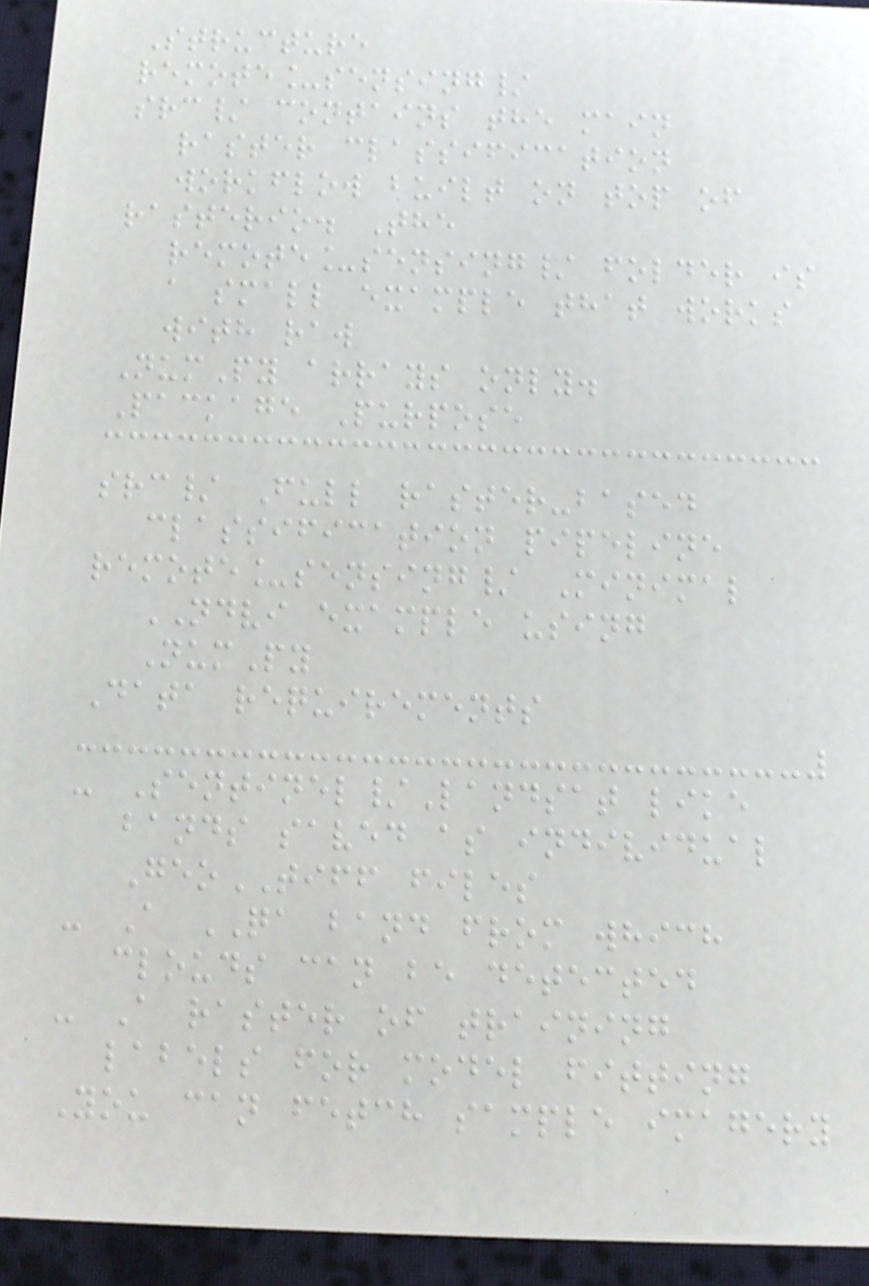Structure
remote_sensing/
src/ contains the main
raster classification
workflow built on top of
rasterio. The
remote_sensing/ folder is
a small example that works
with raw
NumPy arrays only.
Package Purpose
src/ Full raster-based
classification pipeline
remote_sensing/ Minimal
NDVI example using
NumPy
Data requirements
- Sentinel/Landsat like
bands saved as individual
GeoTIFF files
- A QA band from which
clouds can be detected
- A raster of training
labels for model fitting
You can fetch sample imagery
